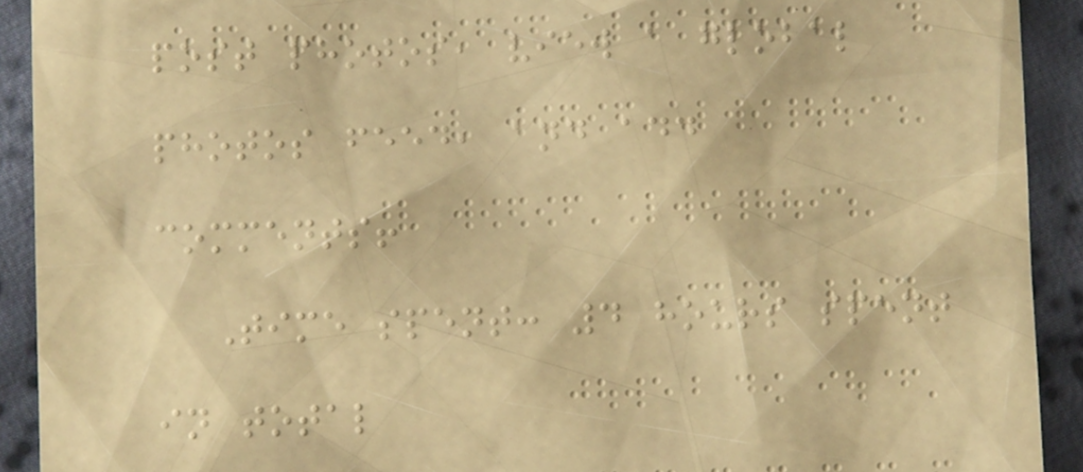post photos, view a global
photos feed, and add
comments!
Time spent: 4 hours spent
in total
